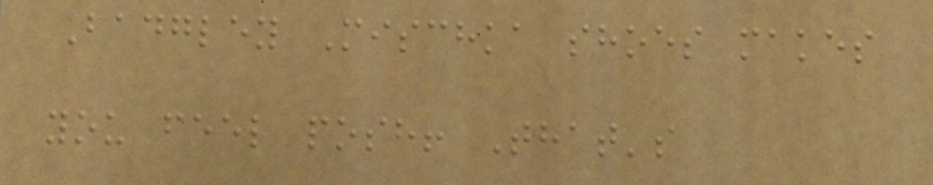Badgley Mischka shoes makes
you feel posh! That's
